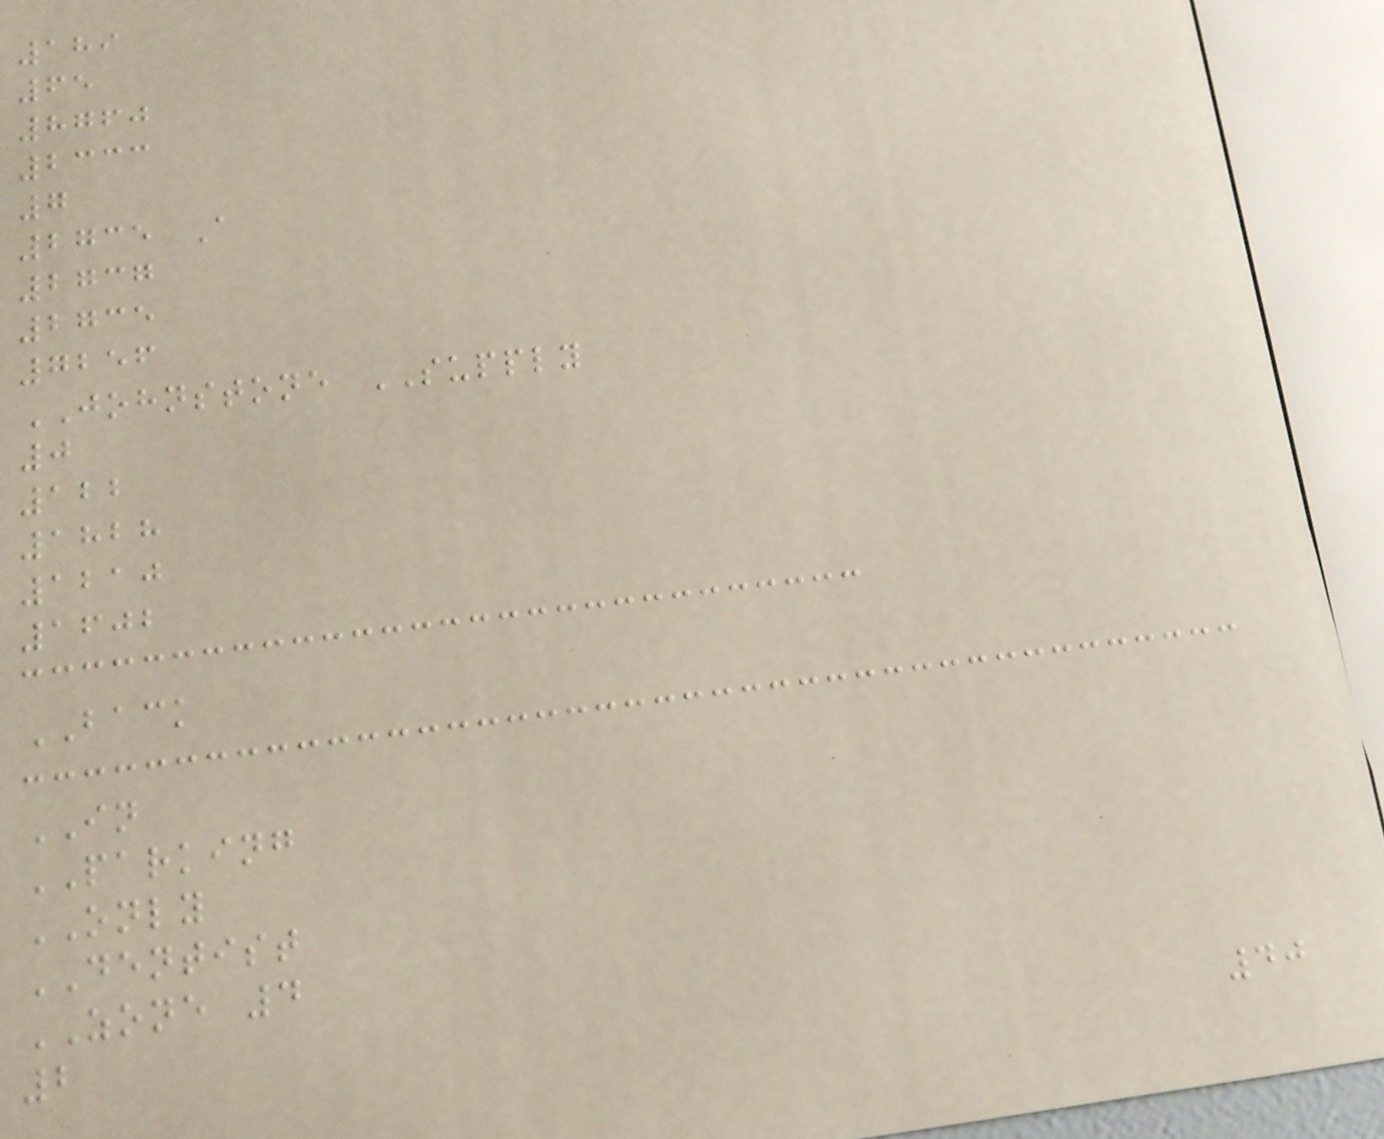189
65
8760
2333
7
2735 A
2737
2735
7256
JOHNSTONE SUPPLY
0
122
1828
1210
1602
BACK
IN
PARKING
ONLY
DENTIST
ZONE 4
2
40
